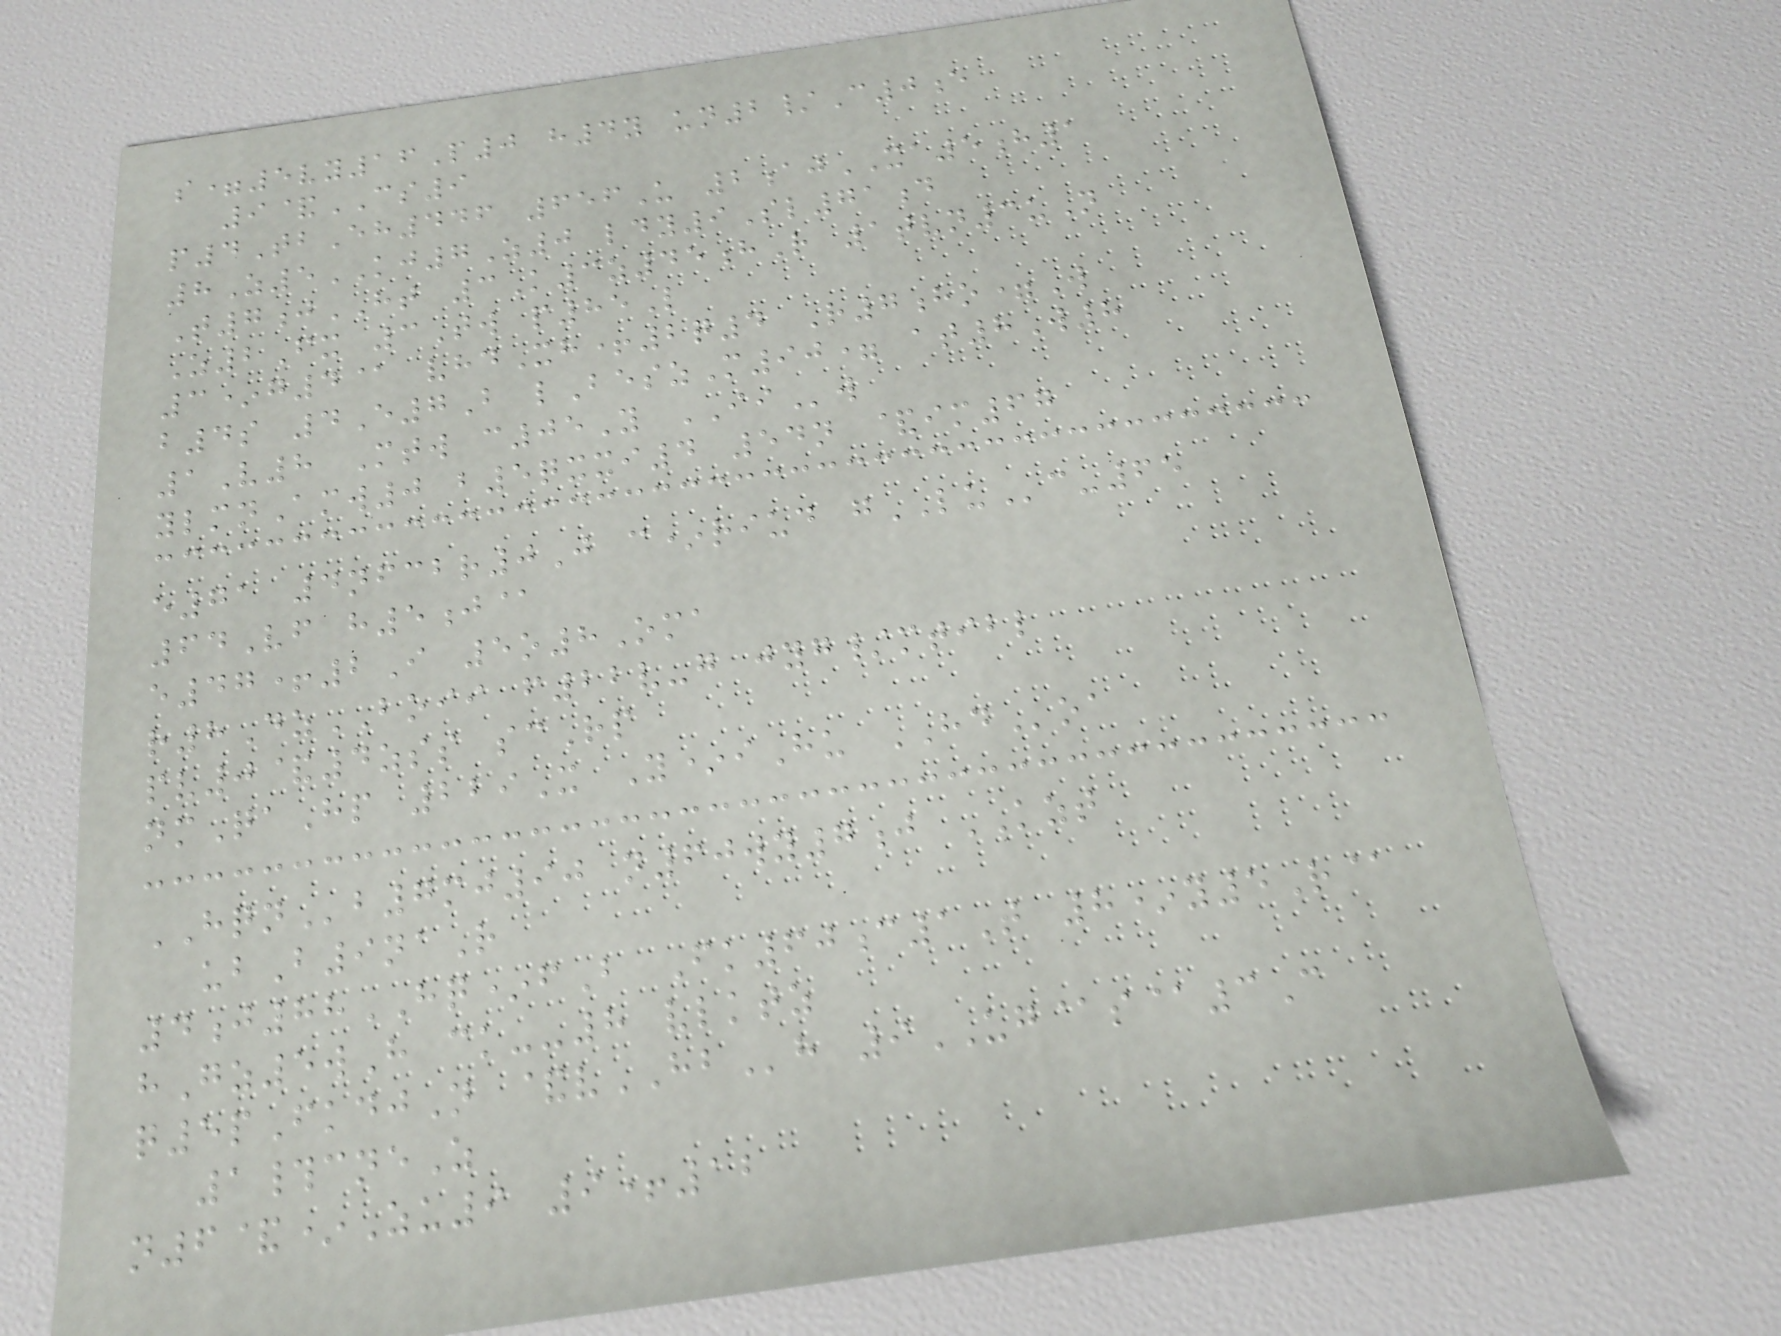s=5vy16P0 h4y un2/C0e
9&CS9
p4TbEh446 656U 2ajXA5h1
8Z5KJ7Z0 ldy9Sl71d
T7jHT 3K3z45hR 1tvn3uN
Z2Fx 3Tw p85L
3*g4@ vhdXh+2q4 R7ho=W
b4s 4E7B lBeszM90= at8W8
1V8 Mtw c05Y IIw
ylmnAmw0 b5qxxi4 54n &im67
e71 4nfcbr0J c*riud gLUc-65
64Vf h5j@
e47+2I 5o8Oma
r8DzBOII f22v-g jyg/mtibl
pv0&4zss scRp
nmQaHp 229X Y*iHu HDoa
HQNb7mj90 n60wy7j KZT
ubB9naR
4j88HQ*fB Fk60c1T 8*y5R@
hGz5wH ck--8 vlktz
q5pFkdjN &vHBh 9UG@s@3C
1#cneZ
n6&*Zu9 9+12
